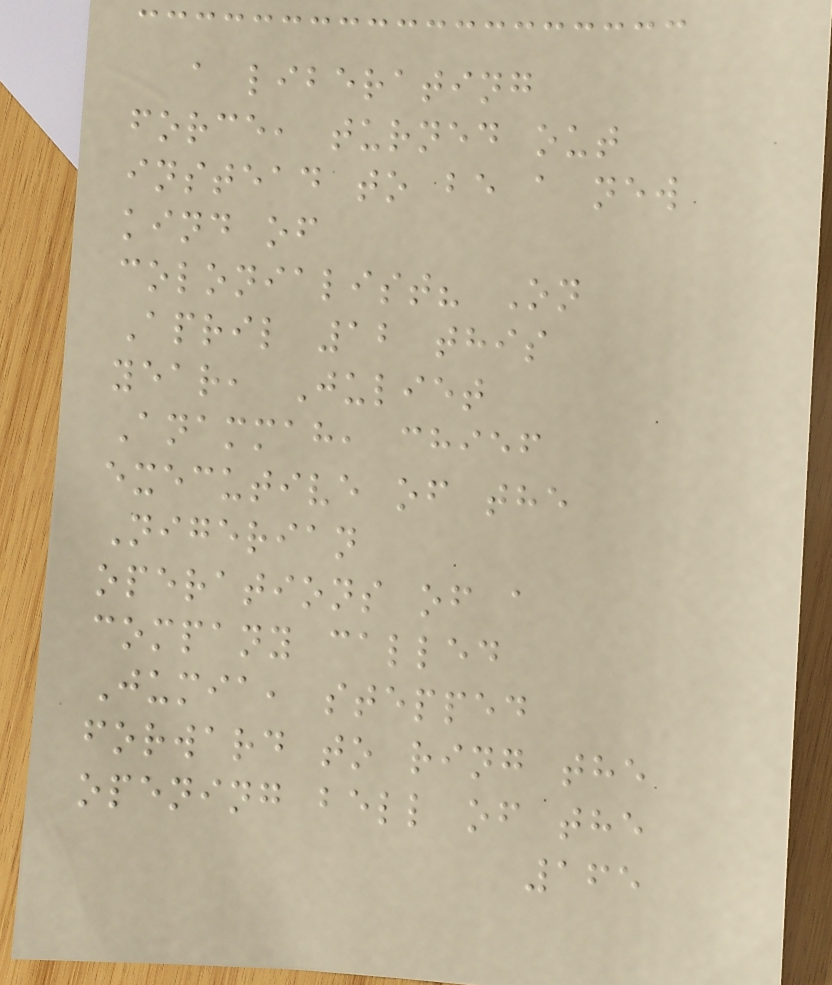a liberating
force, turned out
instead to be a new
kind of
colonialist? On
April 12 this
year, Juliet
Anammah, chief
executive of the
Nigerian
operations of a
company called
Jumia, stepped
forward to ring the
opening bell of the
165
